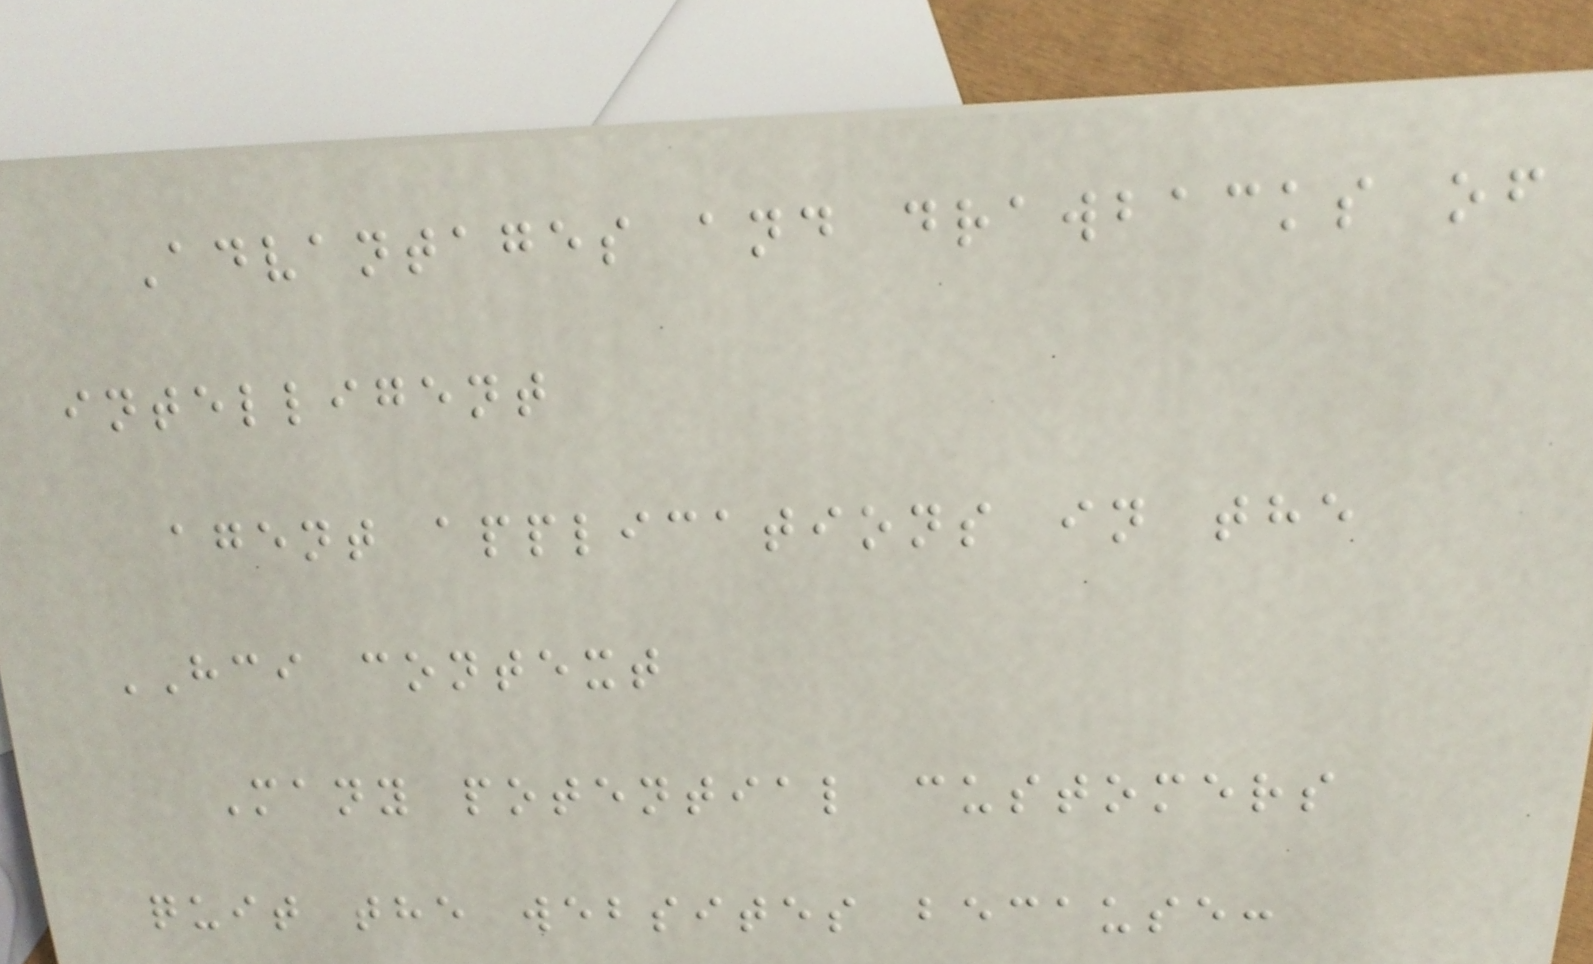Advantages and drawbacks of
intelligent
agent applications in the
HCI context
Many potential customers
quit the websites because:
